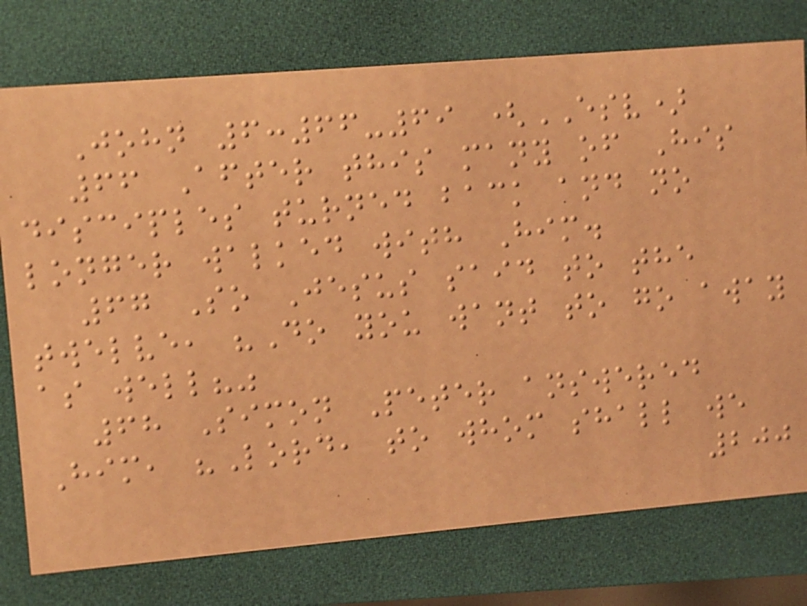John 6:66-69 (ESV)
66 After this many of His
disciples turned back and no
longer walked with Him.
67 So Jesus said to the
twelve, "Do you want to go away
as well?"
68 Simon Peter answered
Him, "Lord, to whom shall we
200
